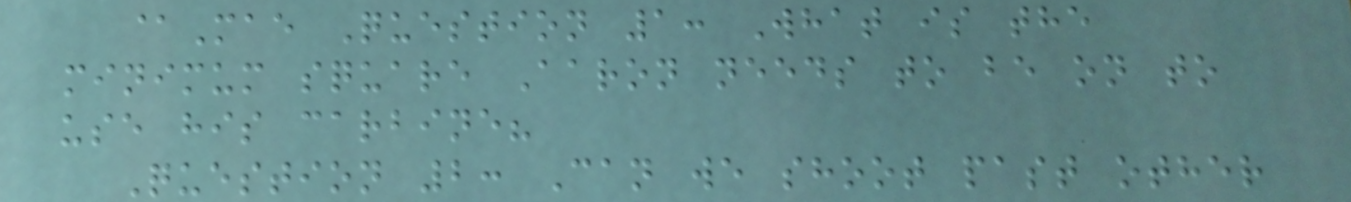@Mae Question 1: What is the
minimum square Aaron needs to be on to
use his carbine?
Question 2: Can we shoot past other
